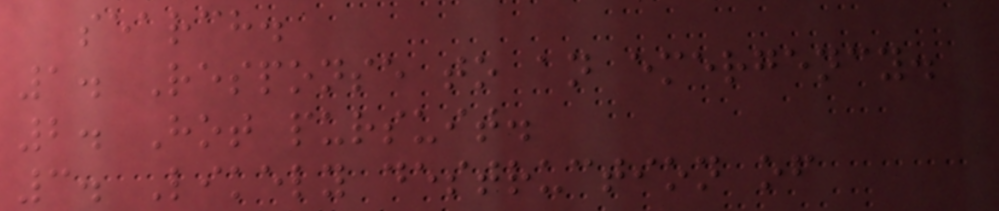search.
1. Response to an emergency.
2. Hot pursuit.
3. Likely destruction of
